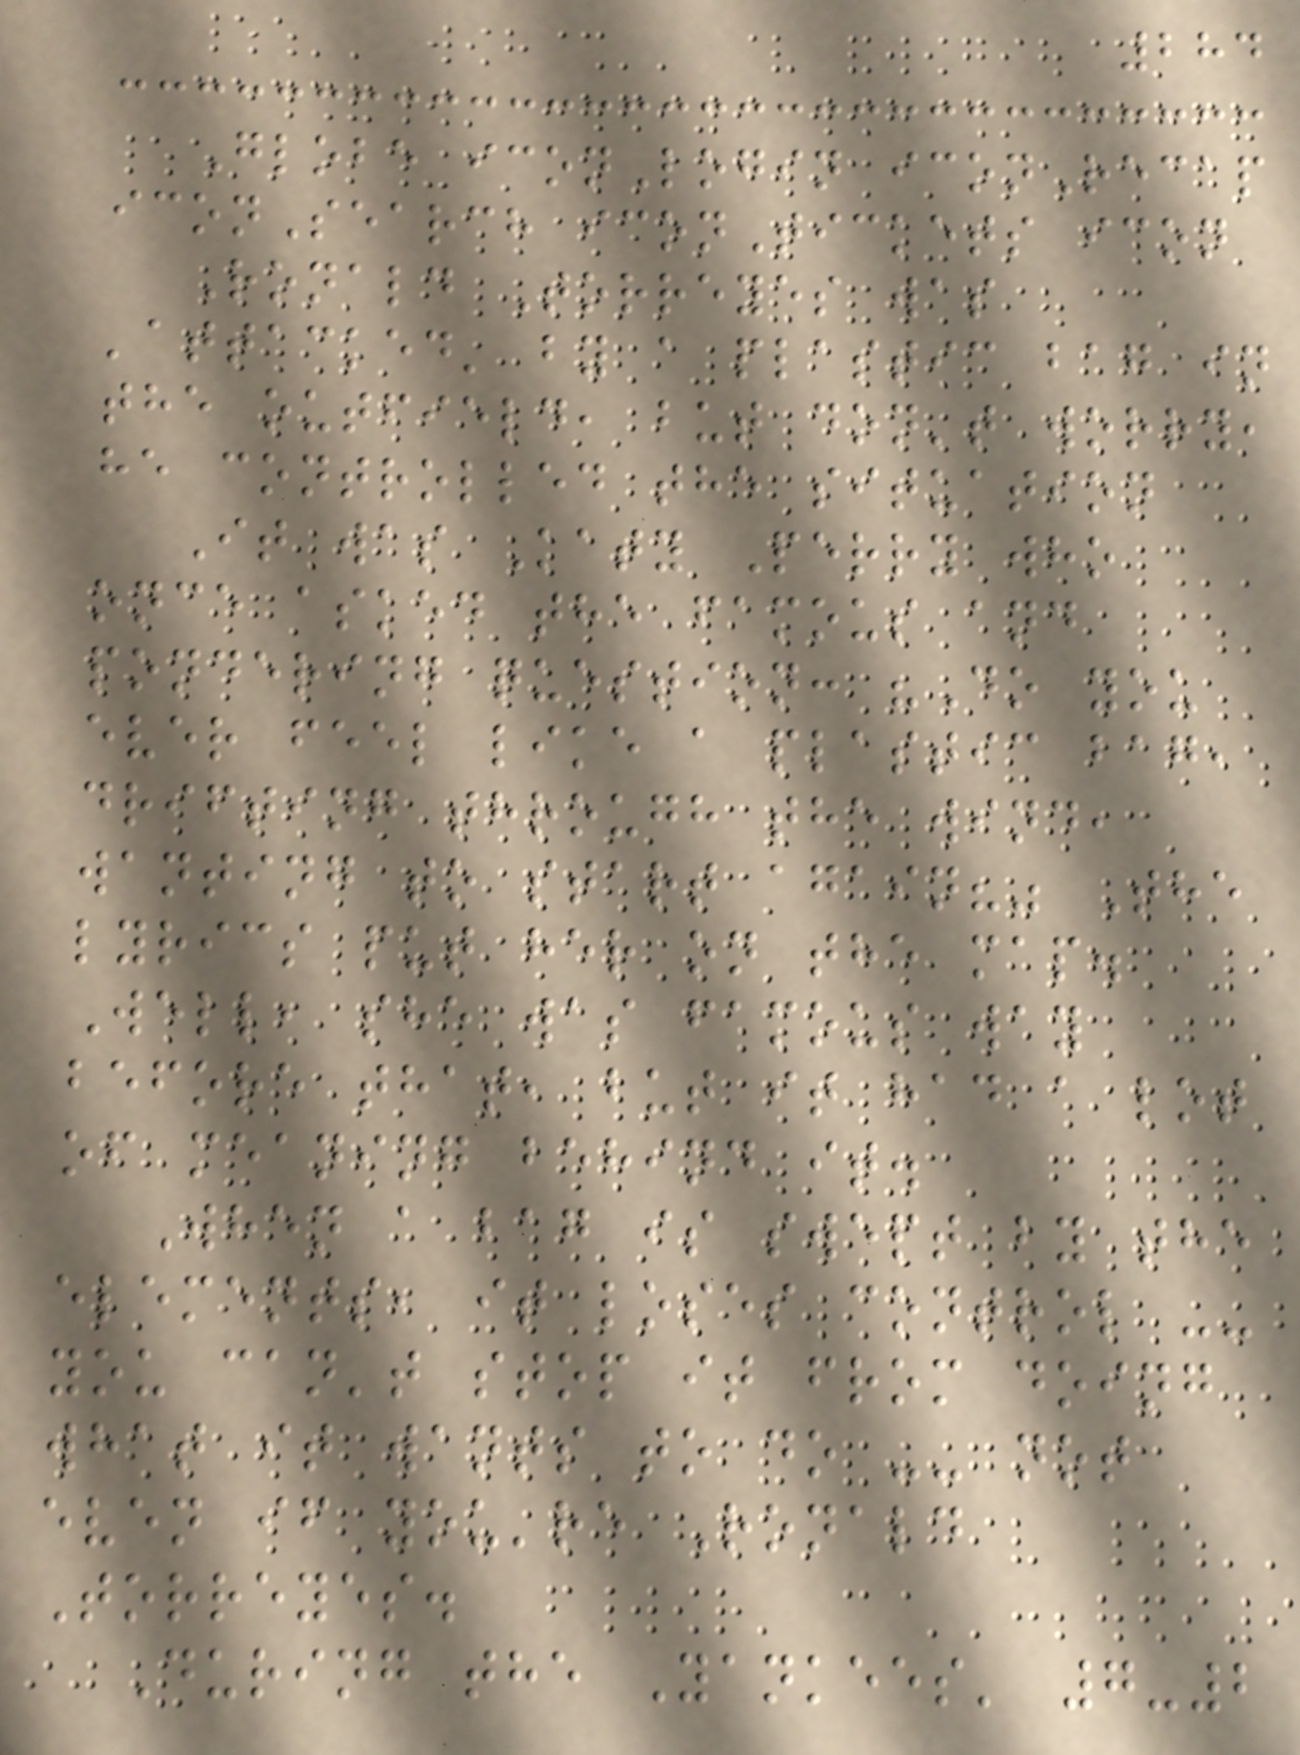284
Globe iconLogin iconRecap
iconSearch iconTickets icon
Ronald Torreyes was
'attacked' by a plastic bag in
the outfield, but don't worry,
he controlled the situation
It was Katy Perry who
once asked the famous and
pondering question: "Do you
ever feel like a plastic bag,
drifting through the wind,
wanting to start again?" The
lyrics put her on the map.
Well, she was famous way
before that, but it had a lot
of meaning behind it.
When a bag is swept by the
elements, it loses control --
you can't stop it from doing
what it wants to do -- not
even if you're Ronald
Torreyes.
During the Yankees' 7-2
